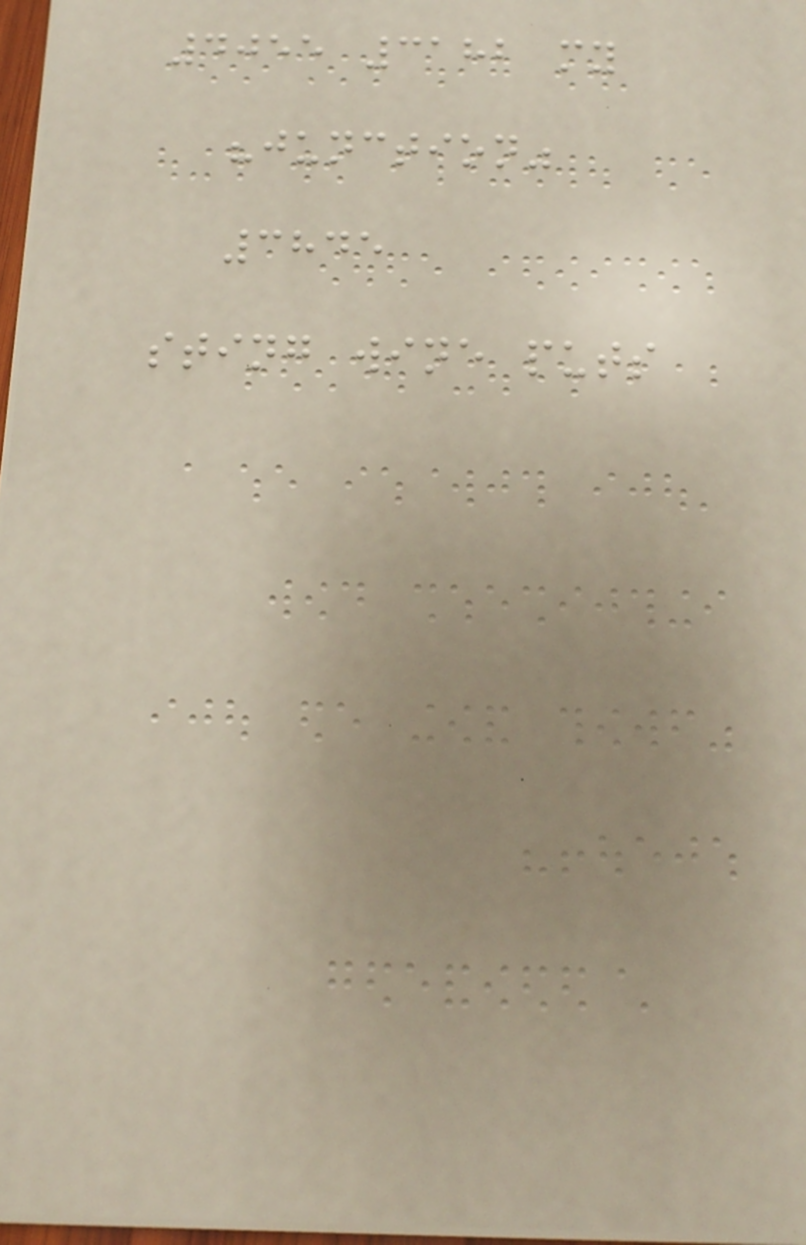4055 3182 my
"junction"
3845
sting wine puts
